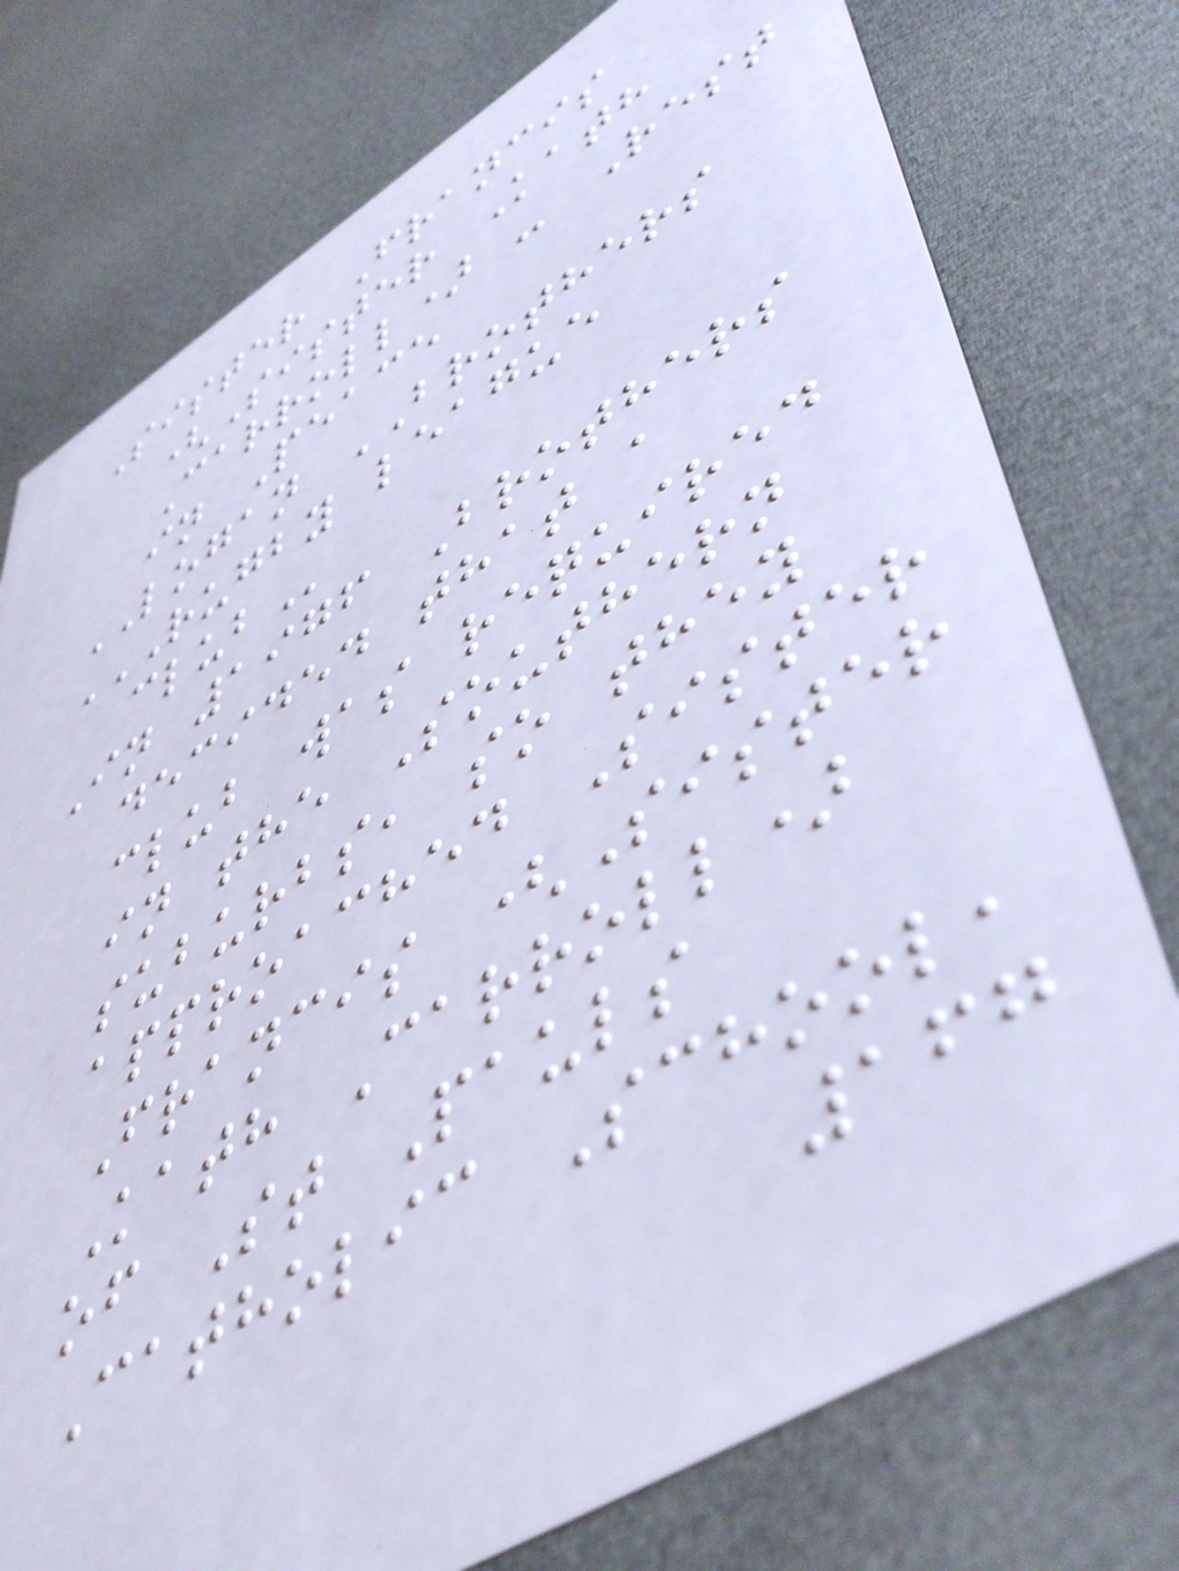Sister Francis
(Sister Kath
Carroll) - Rest
in Peace
LOGAN BROTHERS
RUGBY LEAGUE
CLUB
In 1976 Brothers
decided that a
club was required
in the Southern
suburbs, so they
approached Sister
Francis (Sister
Kath Carroll)
of St Pauls
Catholic School,
167
